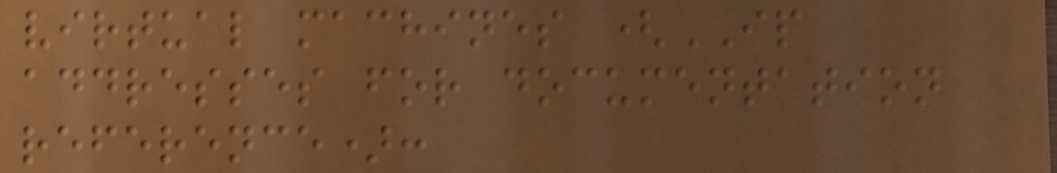virtual machines (IP
addresses for documentation
reference):
